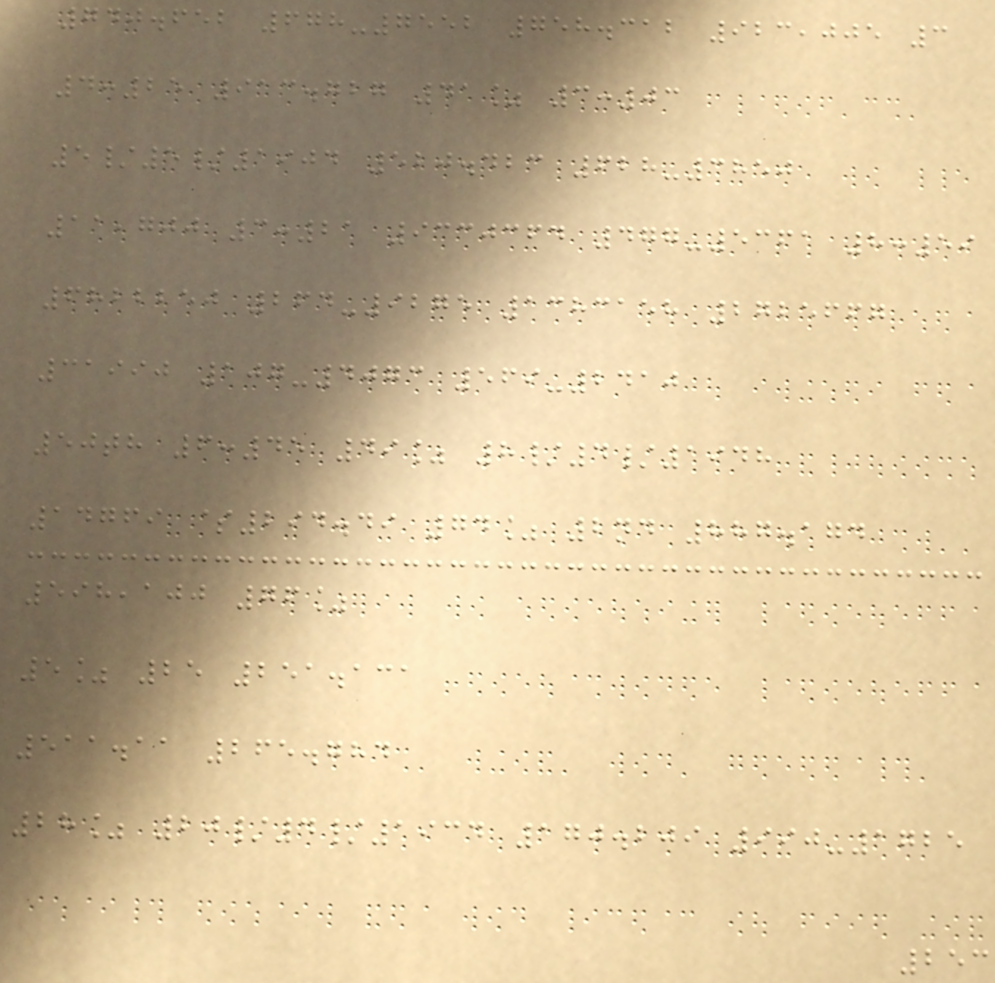740.652 678-7552 758.312 923,005 3
4:25 913.727 41% 3:03
5/5/1904 520.423 628-3850
11,700 3:21 9330364 477-5361 8:59
6822250 264-9275 1383158 2725667
31990 107-4073 569-2410
50th 6:45 49% 8/4/1948
14769 $294.49 74% 2nd 887.174
598,100 76%
5% 25 251.131
511.11 265.784
28% 20/4/1934 170.209 990-1725
253
